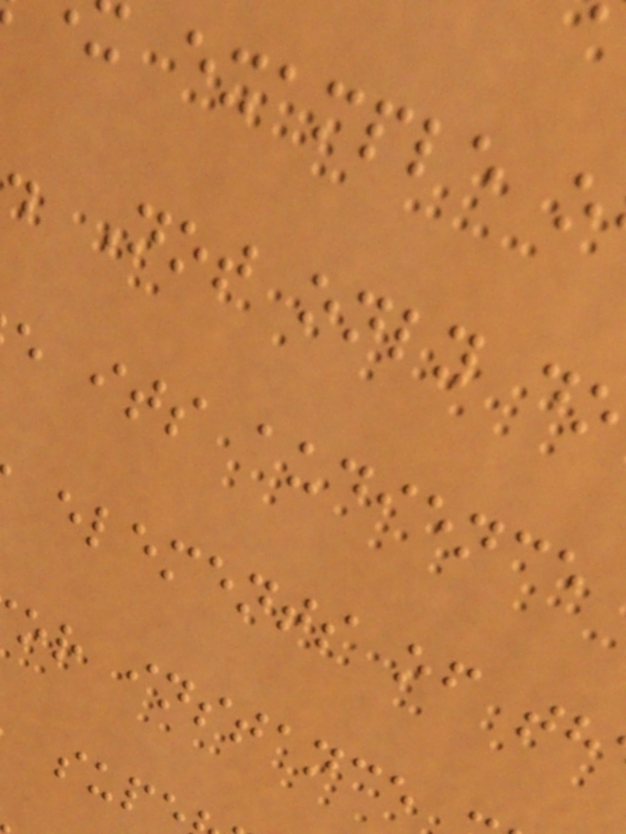example o
. Not only d
e its audience
elements of th
or instance
